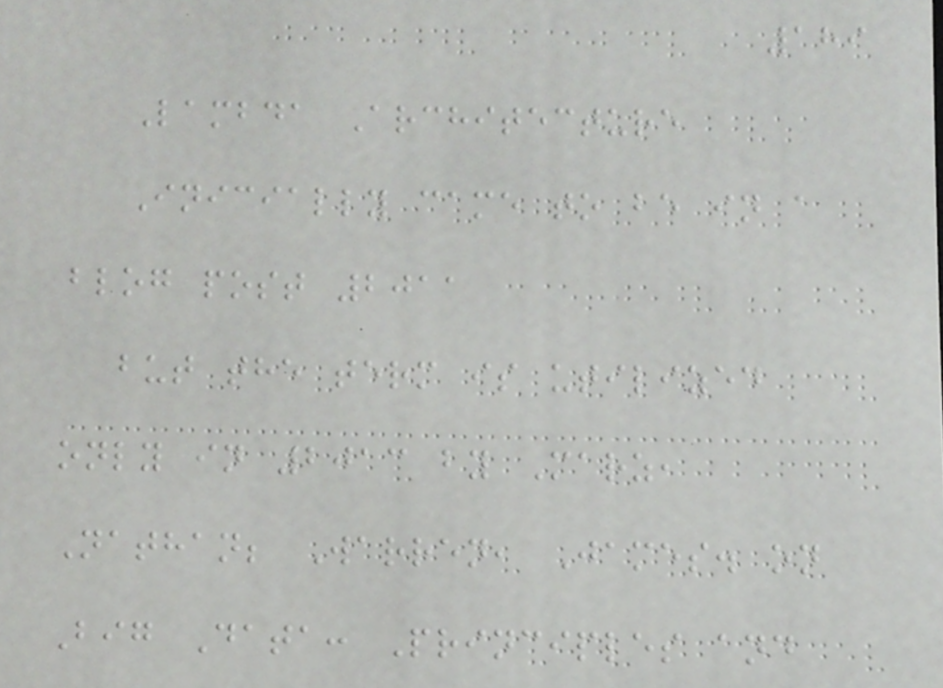189
Lambda Architecture
Inicially came to be in a
blog post 2011
but the term is utilized
only in 2013 by Marz,
Nathan; Warren, James. on
Big Data: Principles and
